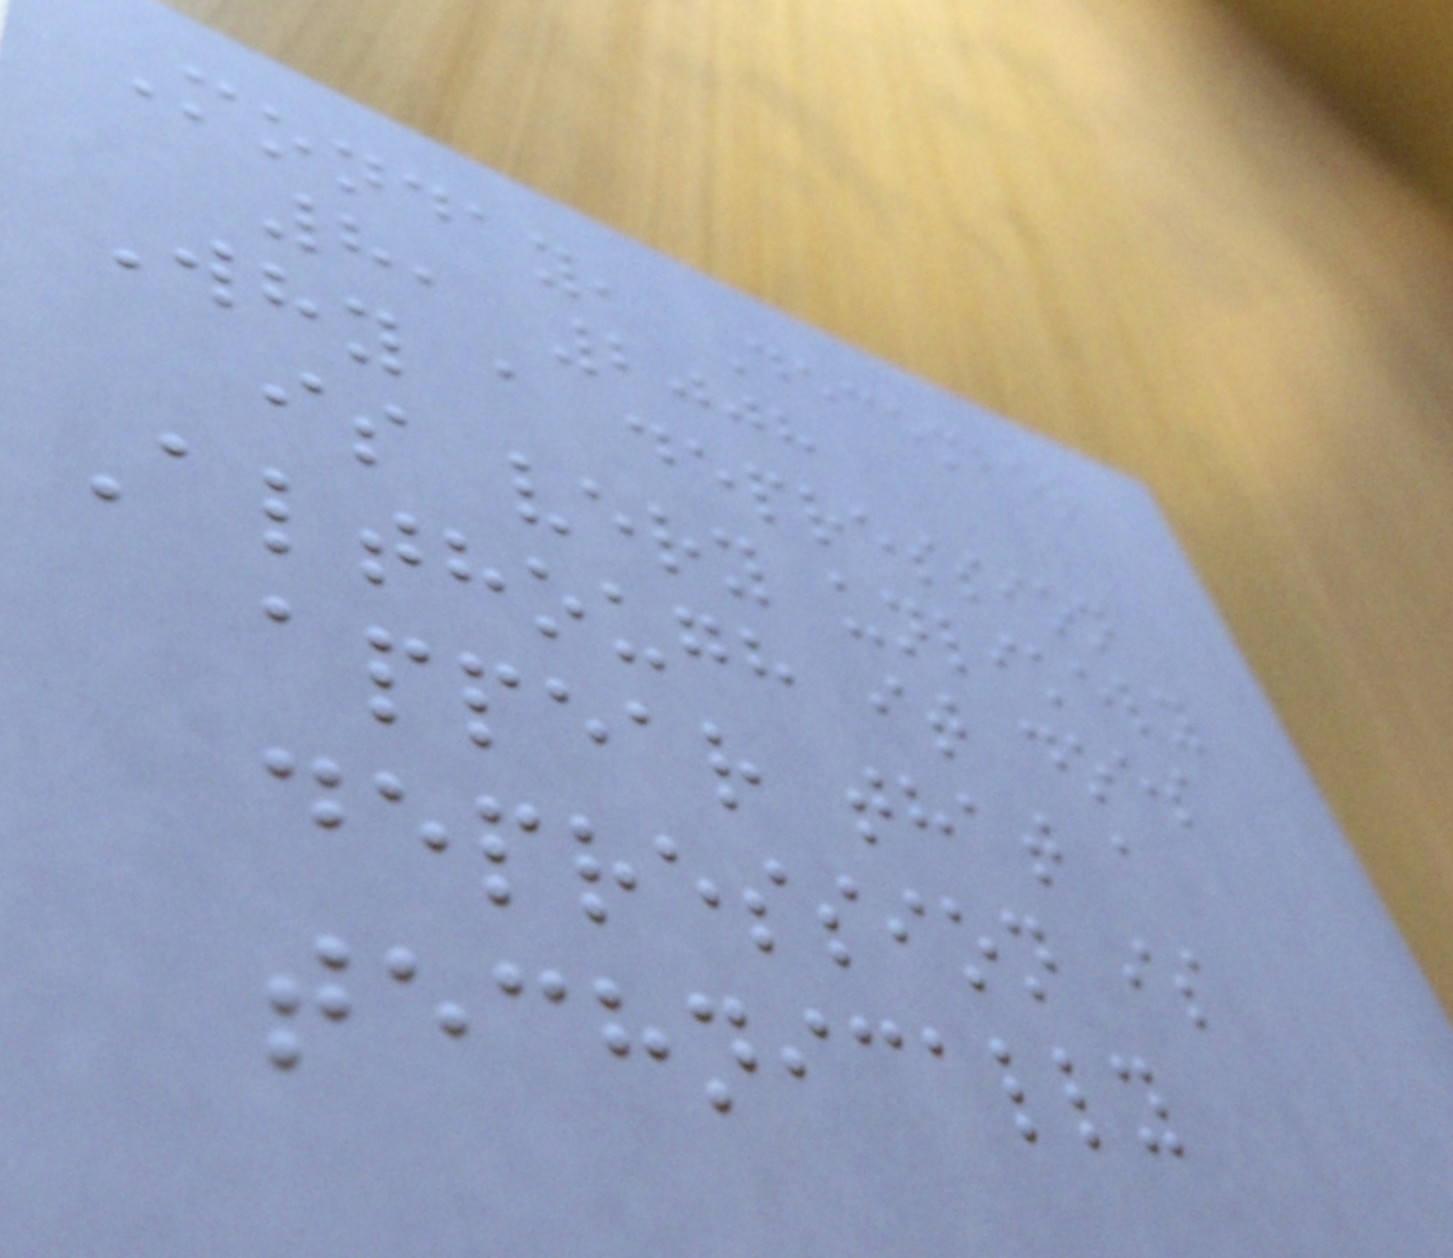Monday, December
8, 2008
Why a depression
is very unlikely
Although it does
appear that a
depression is
technically
